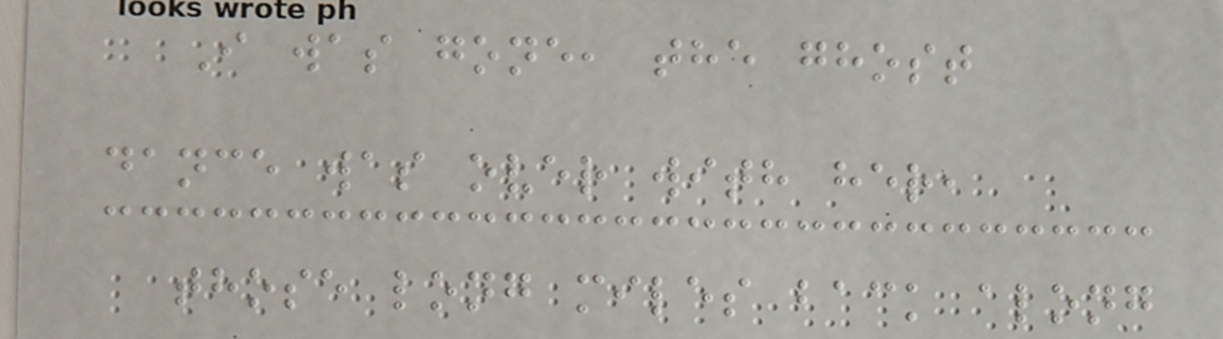I was gone, the ghost
dance was over with her,
those long miles back along
